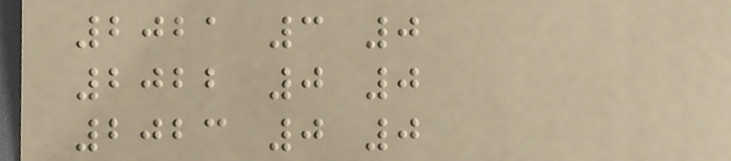2021 3 0
2022 0 0
2023 0 0
